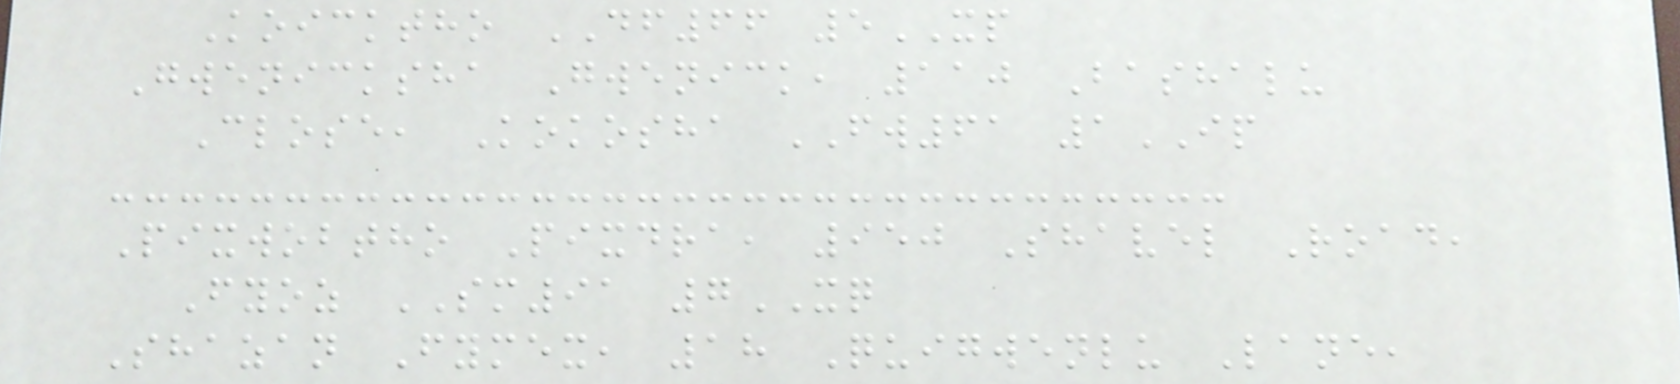Koicktho DF66 5XP
Gwenicksha Gwenick, 110 Bashalu
Close, Kokosha FW61 1IP
Pixwobtho Pixdra, 950 Shavel Road,
Fyoz SM91 7XQ
Shazan Fymex, 18 Quigwenlu Lane,
